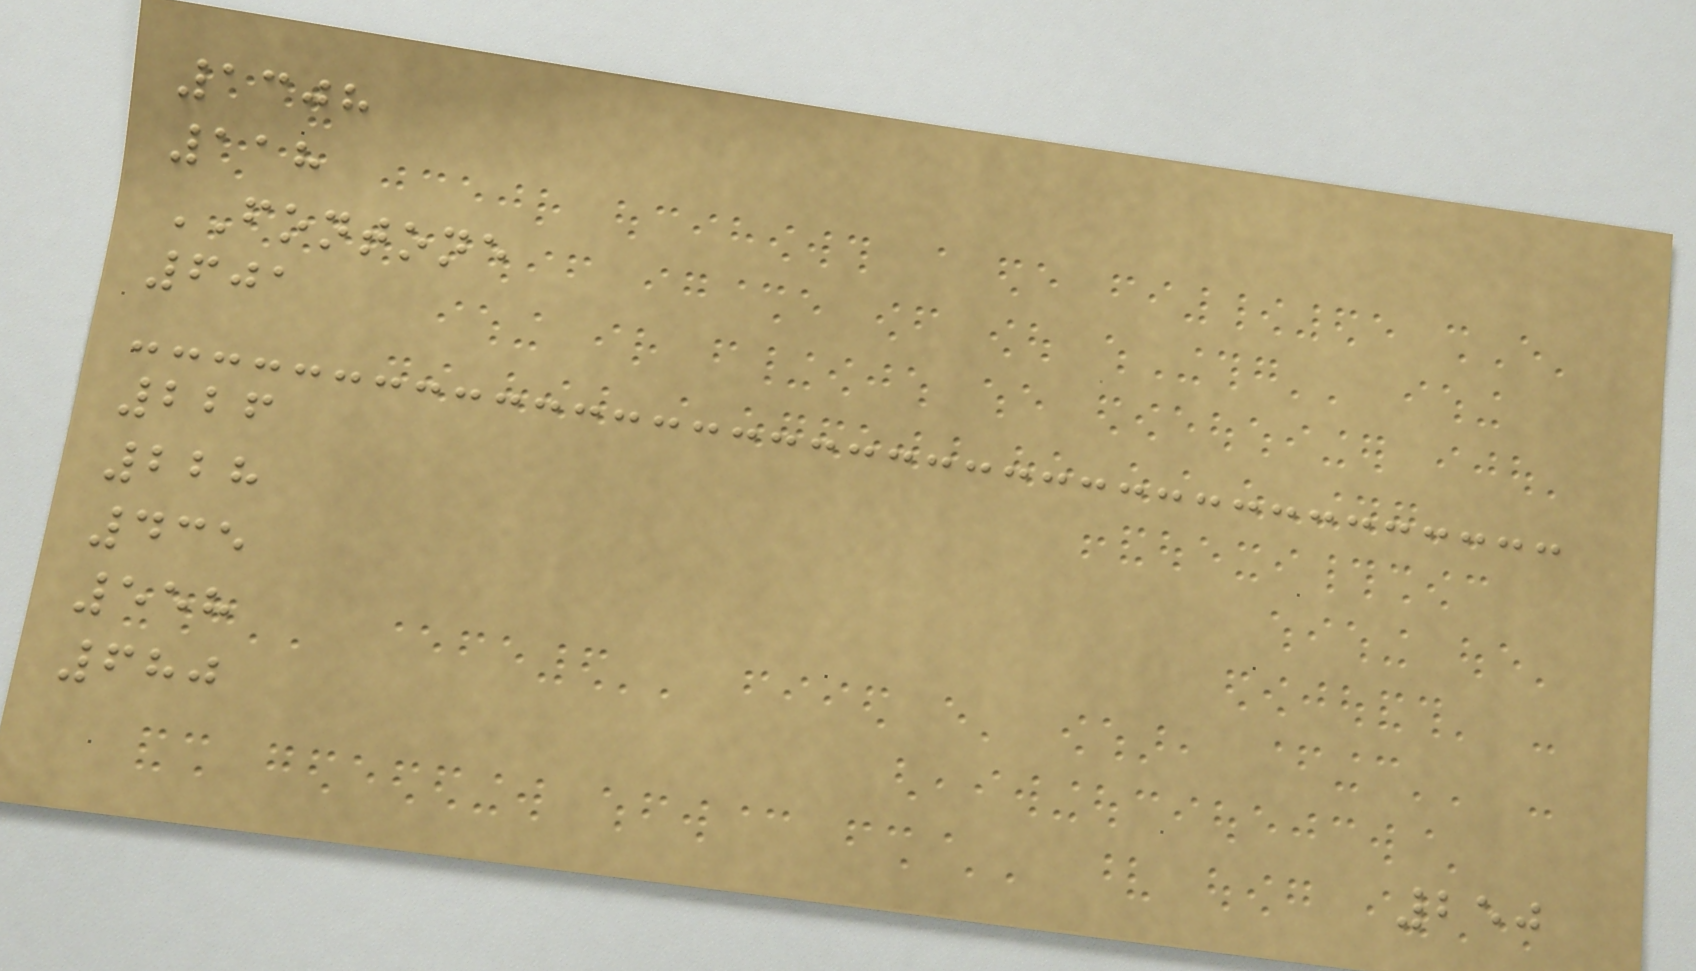1308
118
FONTONE
601
226
228
435
558
680
250
